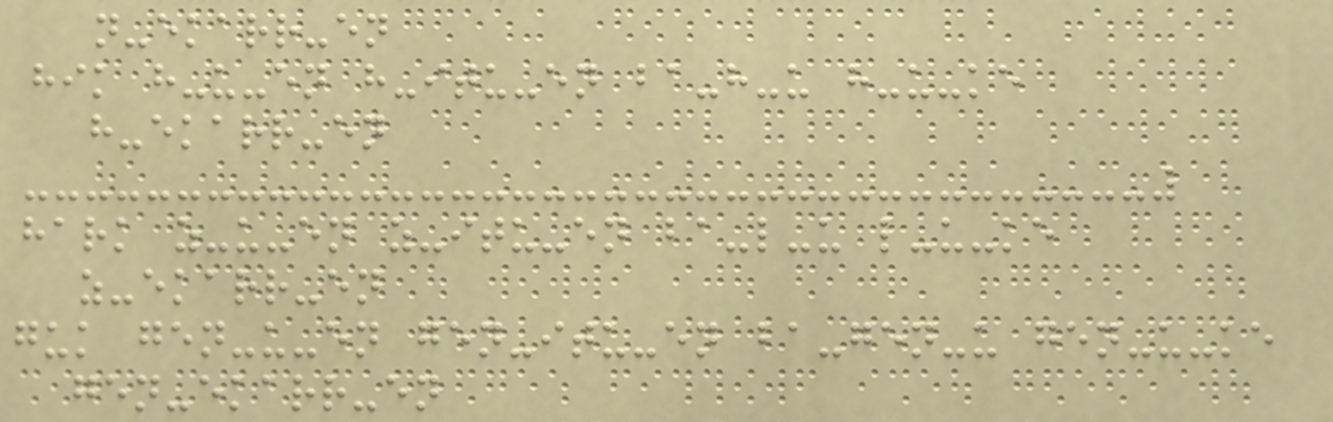n-ekarr-en
hik h-u-en h-itu-en ba-h-u h-u-ke
h-ekarr-en
hark z-u-en z-itu-en ba-l-u l-u-ke
z-ekarr-en
guk gen-u-en gen-itu-en ba-gen-u gen-u-ke
gen-ekarr-en
